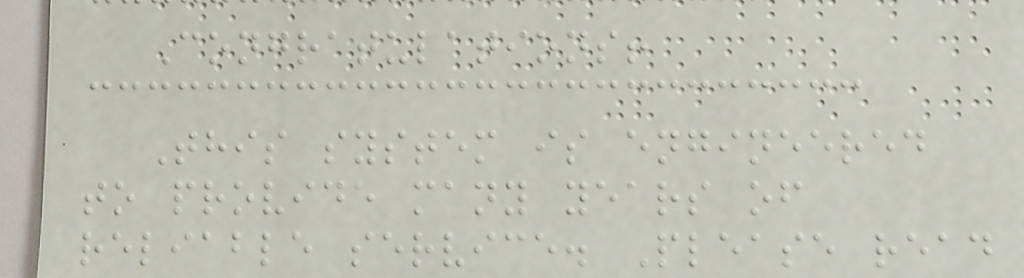Congratulations!
This system is engineered
to provide many years of
reliable service. Please read
